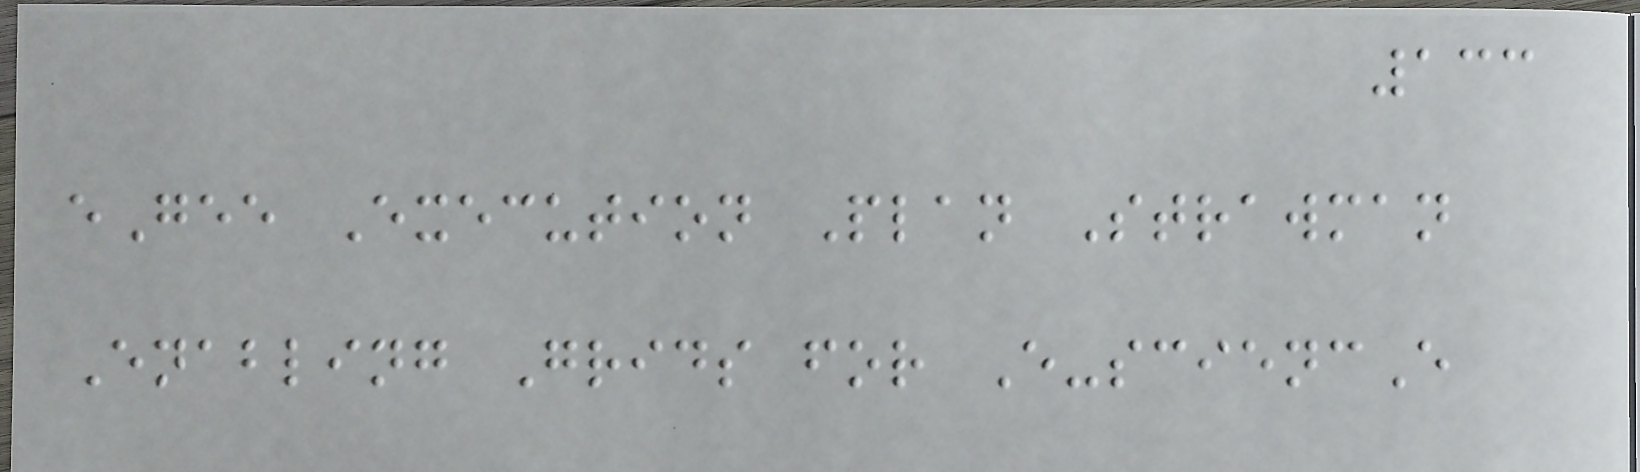133
eGee Execution Plan Strawman
Enabling Grids for E-sciencE
